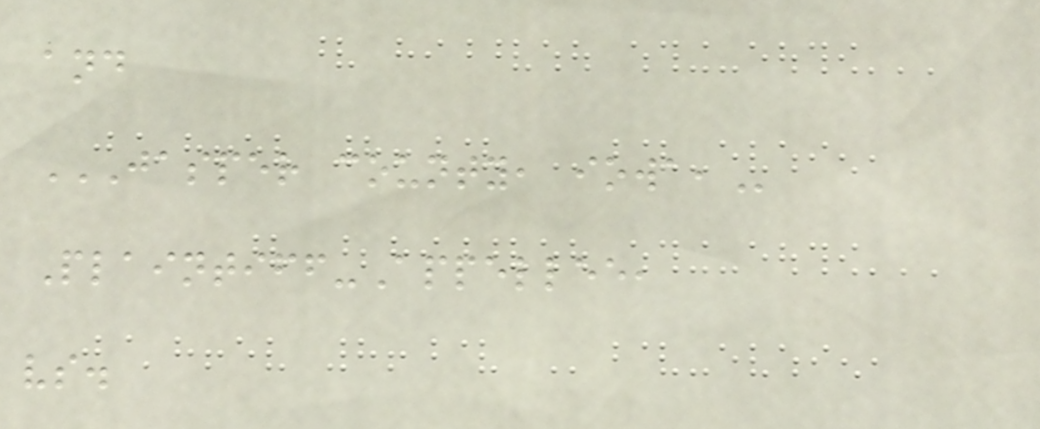and
JASPER COUNTY, IOWA,
Plaintiff-Appellee,
vs.
